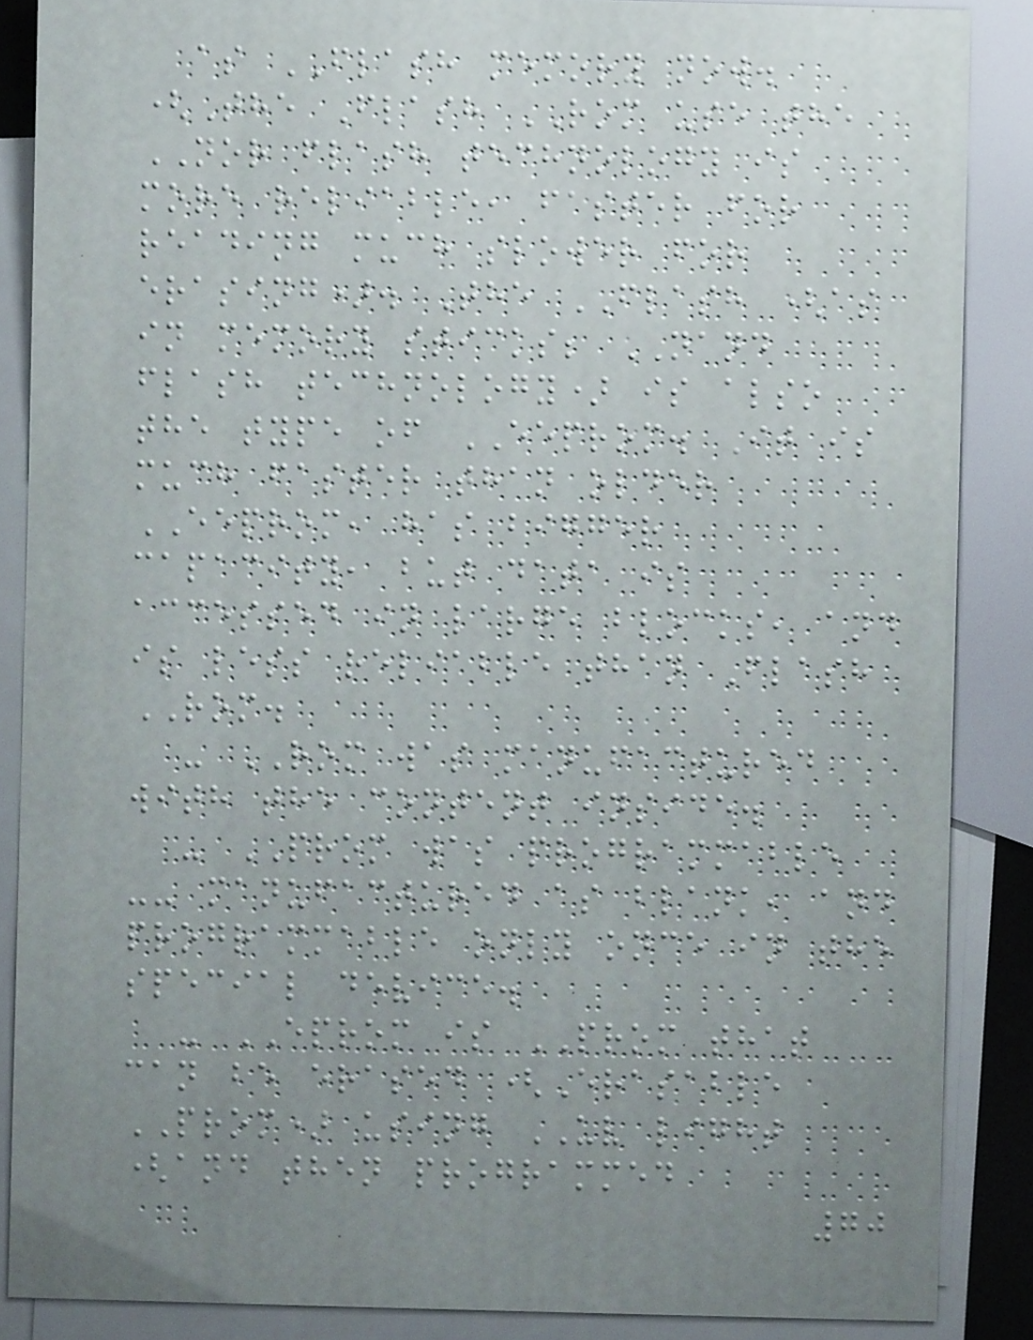as FLASH memory now.
(The Flash ROM use the
NOR flash technology is
more reliable, faster for
reading much slower for
erasing). The FLASH (as
in memory sticks; NAND
flash technology) is also
the type of EEPROM. It is
much faster than older
EEPROM, has bigger
capacity, but data is
accessed in large blocks, and
is less reliable than Flash
ROM.
- ROM was manufactured
with the content inside.
- PROM was programmable
-- manufactured as blank, and
programmable only once in the
special device.
- EPROM is PROM that
can be erased (Erasable
PROM) using UV light
(and then programmed
70
